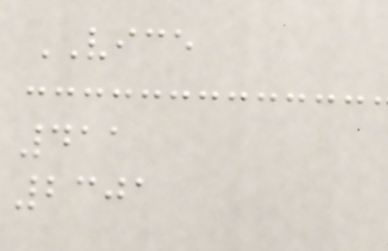VICE
411
2301
